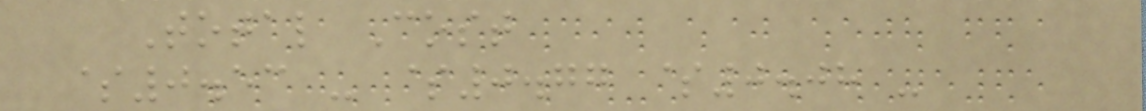Total Cost
$0.53 - $0.77 $0.08 -
